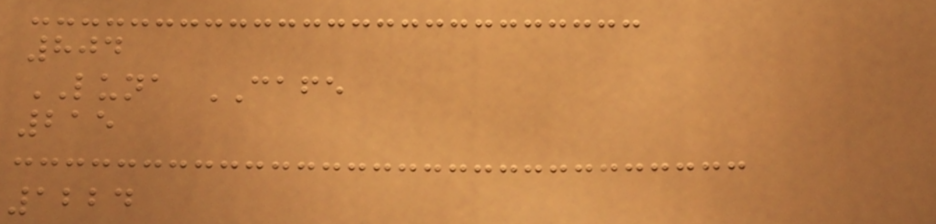804
LUNA CAFE
215
1224
